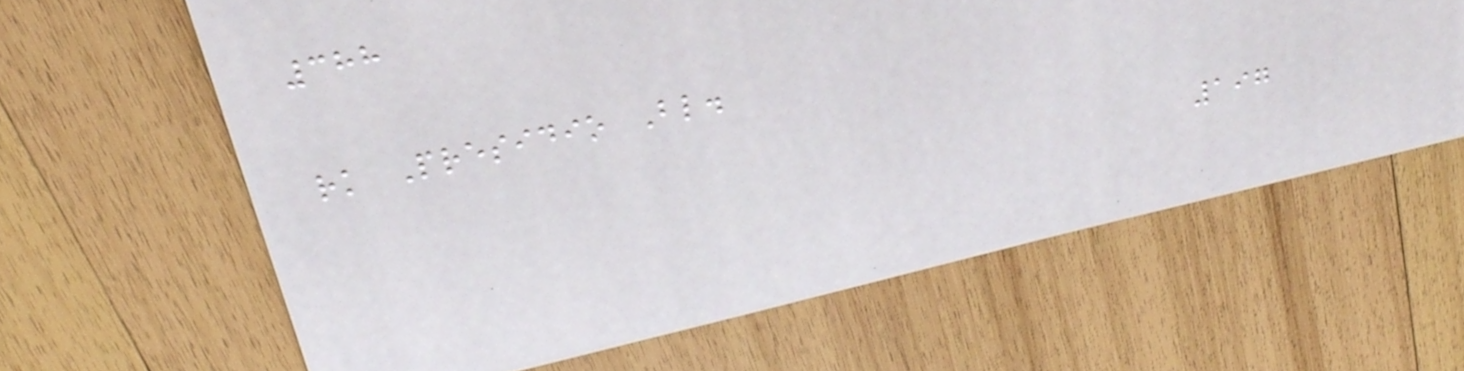388
rk Presidio Bl.
197
